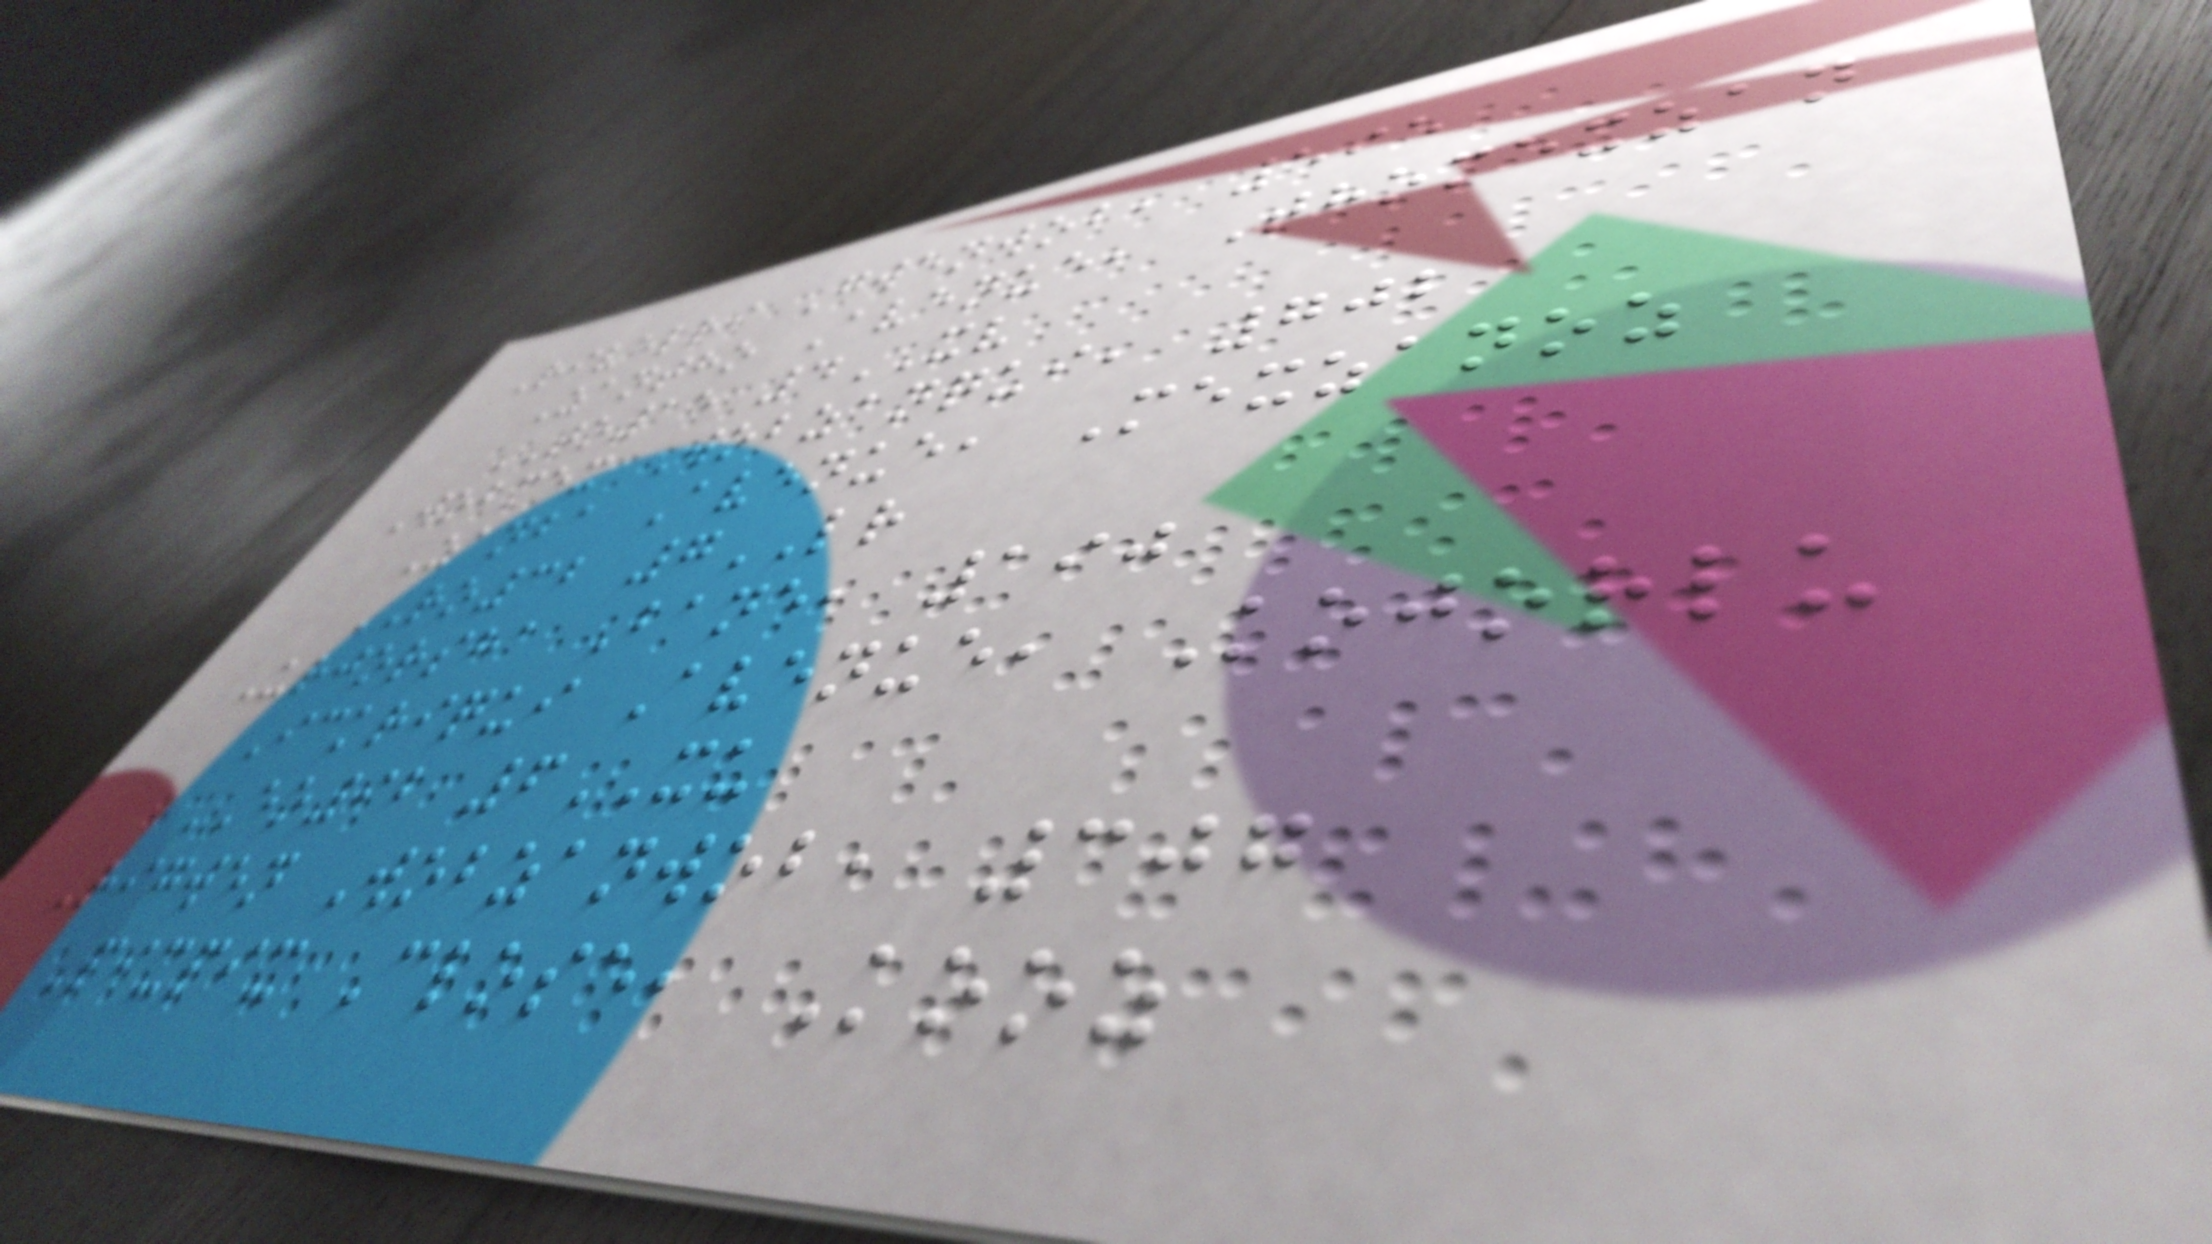Rivelri Gwenwob, 595
Zantho Avenue, Thomexzan
TO15 4XV
Wobmex Wobzanqui, 702
Zanba Avenue, Mexzanoz
RO32 7LR
Urjorsha Bane, 190
Ickriqui Avenue, Kojorlu
EO92 6XU
Rigwen Wobzanwob, 307
Pixpix Close, Kooz
